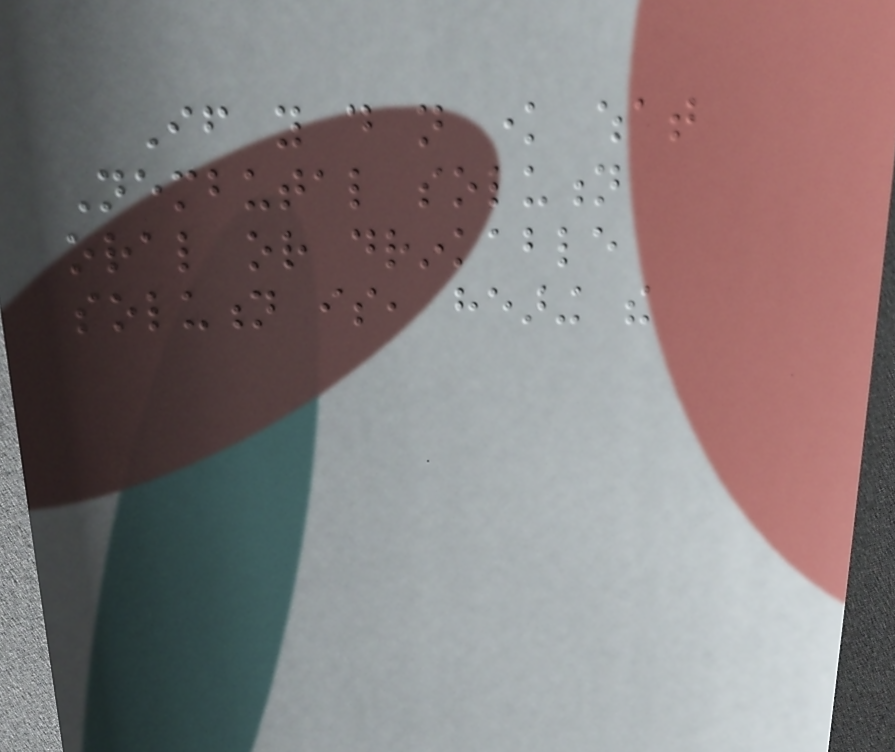If you do not know what
Nembutal solution
oral or drinkable
solution is, hearing the
